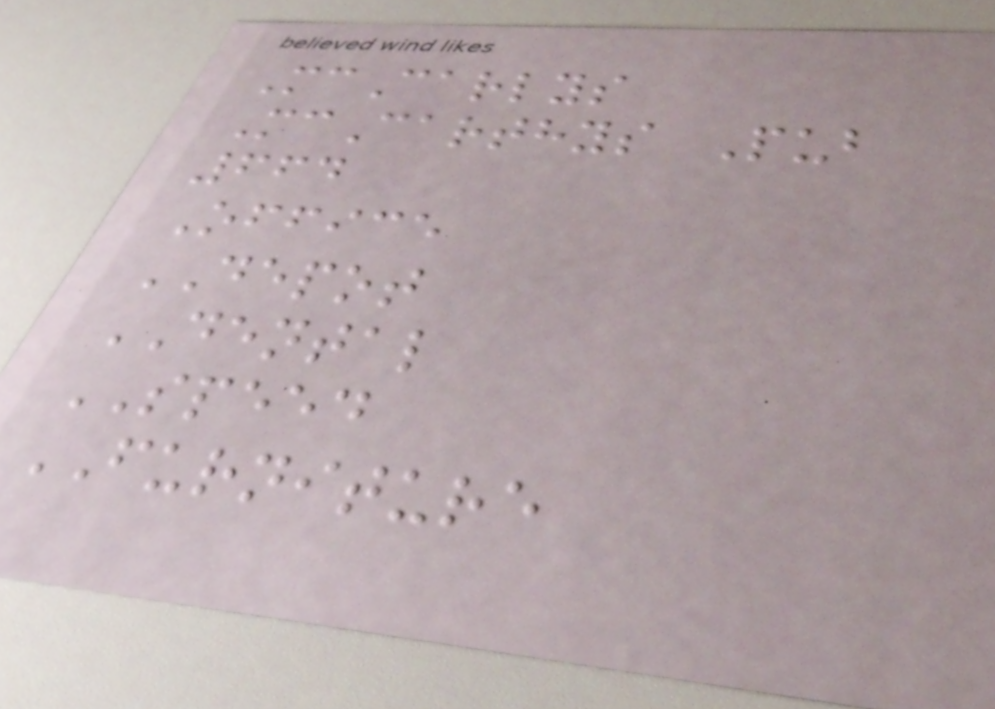McCarlys
McCarthys Pub
664
Office
DEPOT
DENTAL
SPEED
FURNITURE
